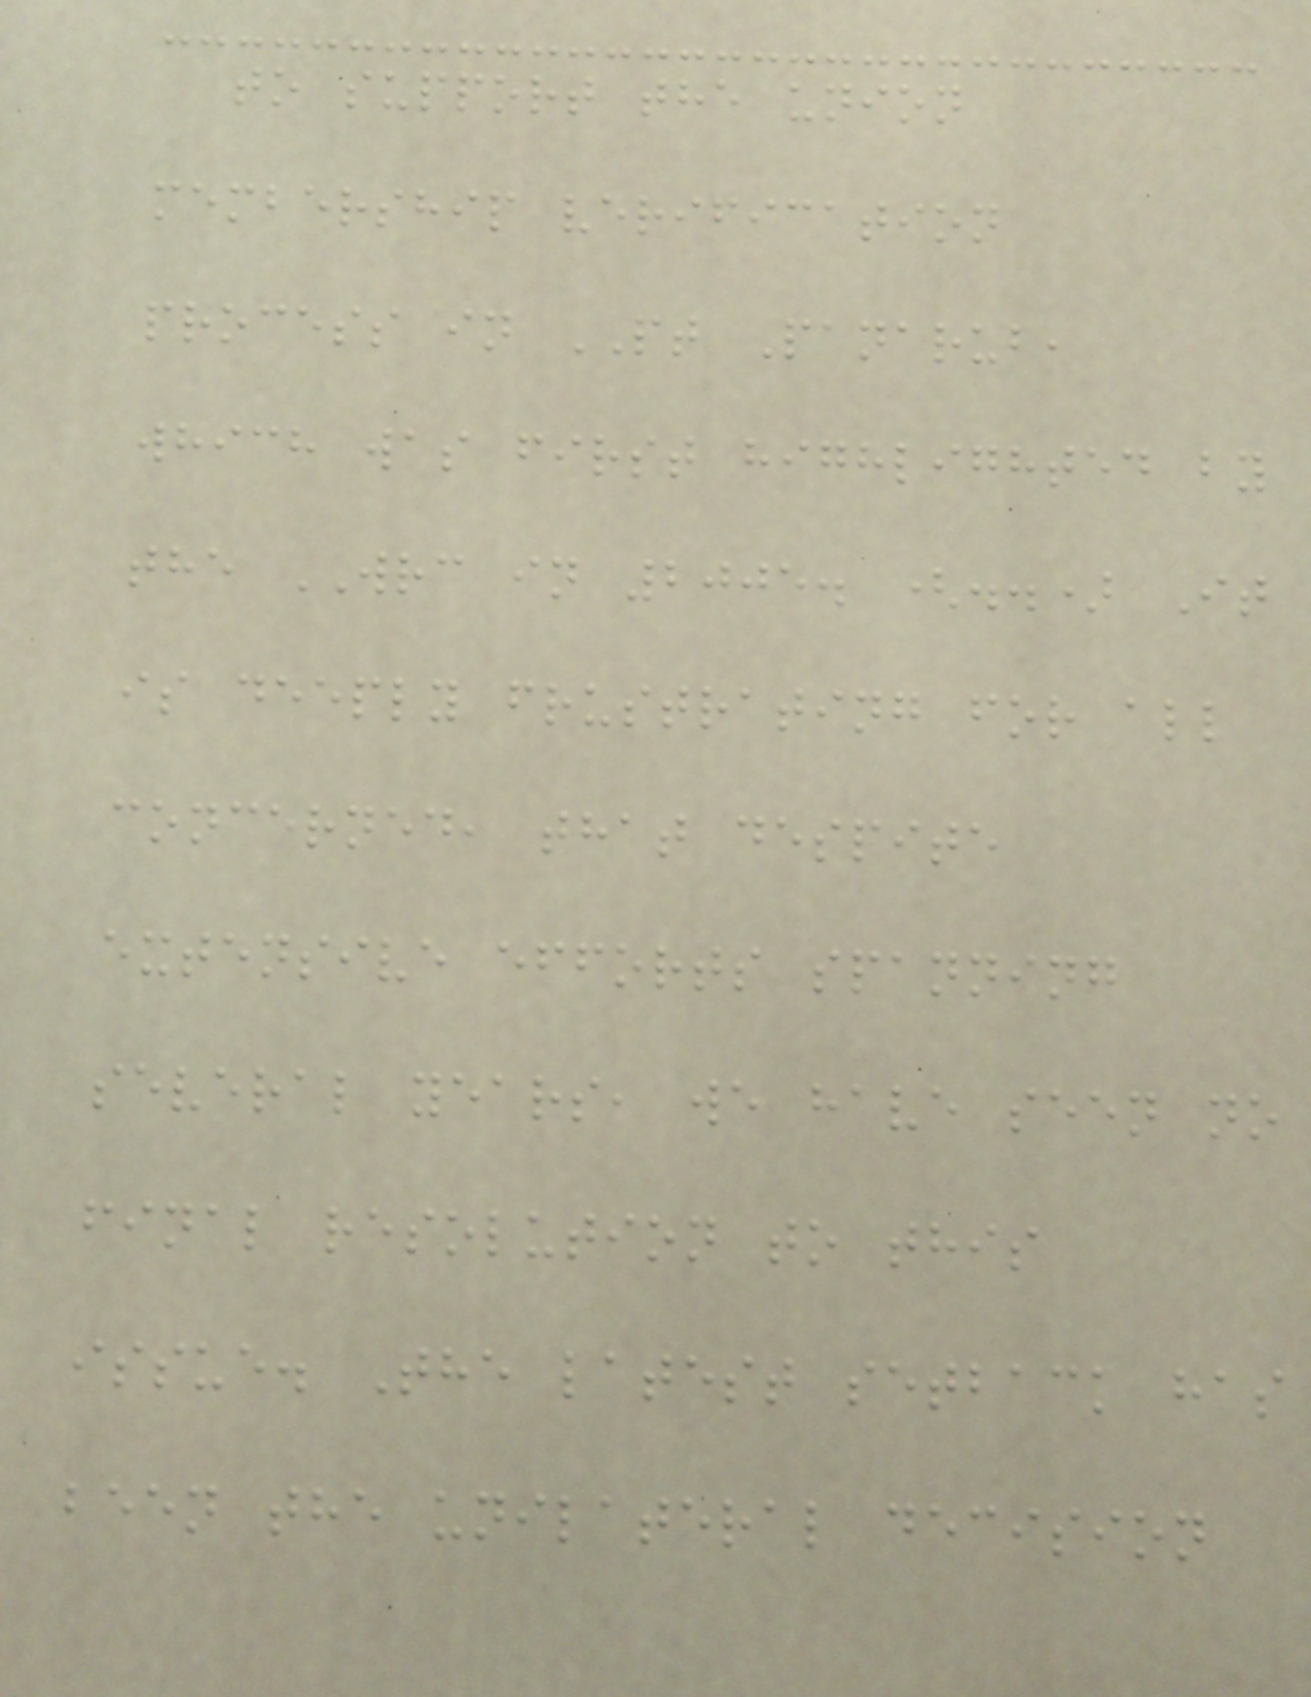to support the union
membership verification
process in PT Panarub,
which was first highlighted by
the WRC in 2005. (..) It
is deeply frustrating for all
concerned, that despite
extensive efforts spanning
several years, we have seen no
final resolution to this
issue. The latest setback has
been the unilateral decision
